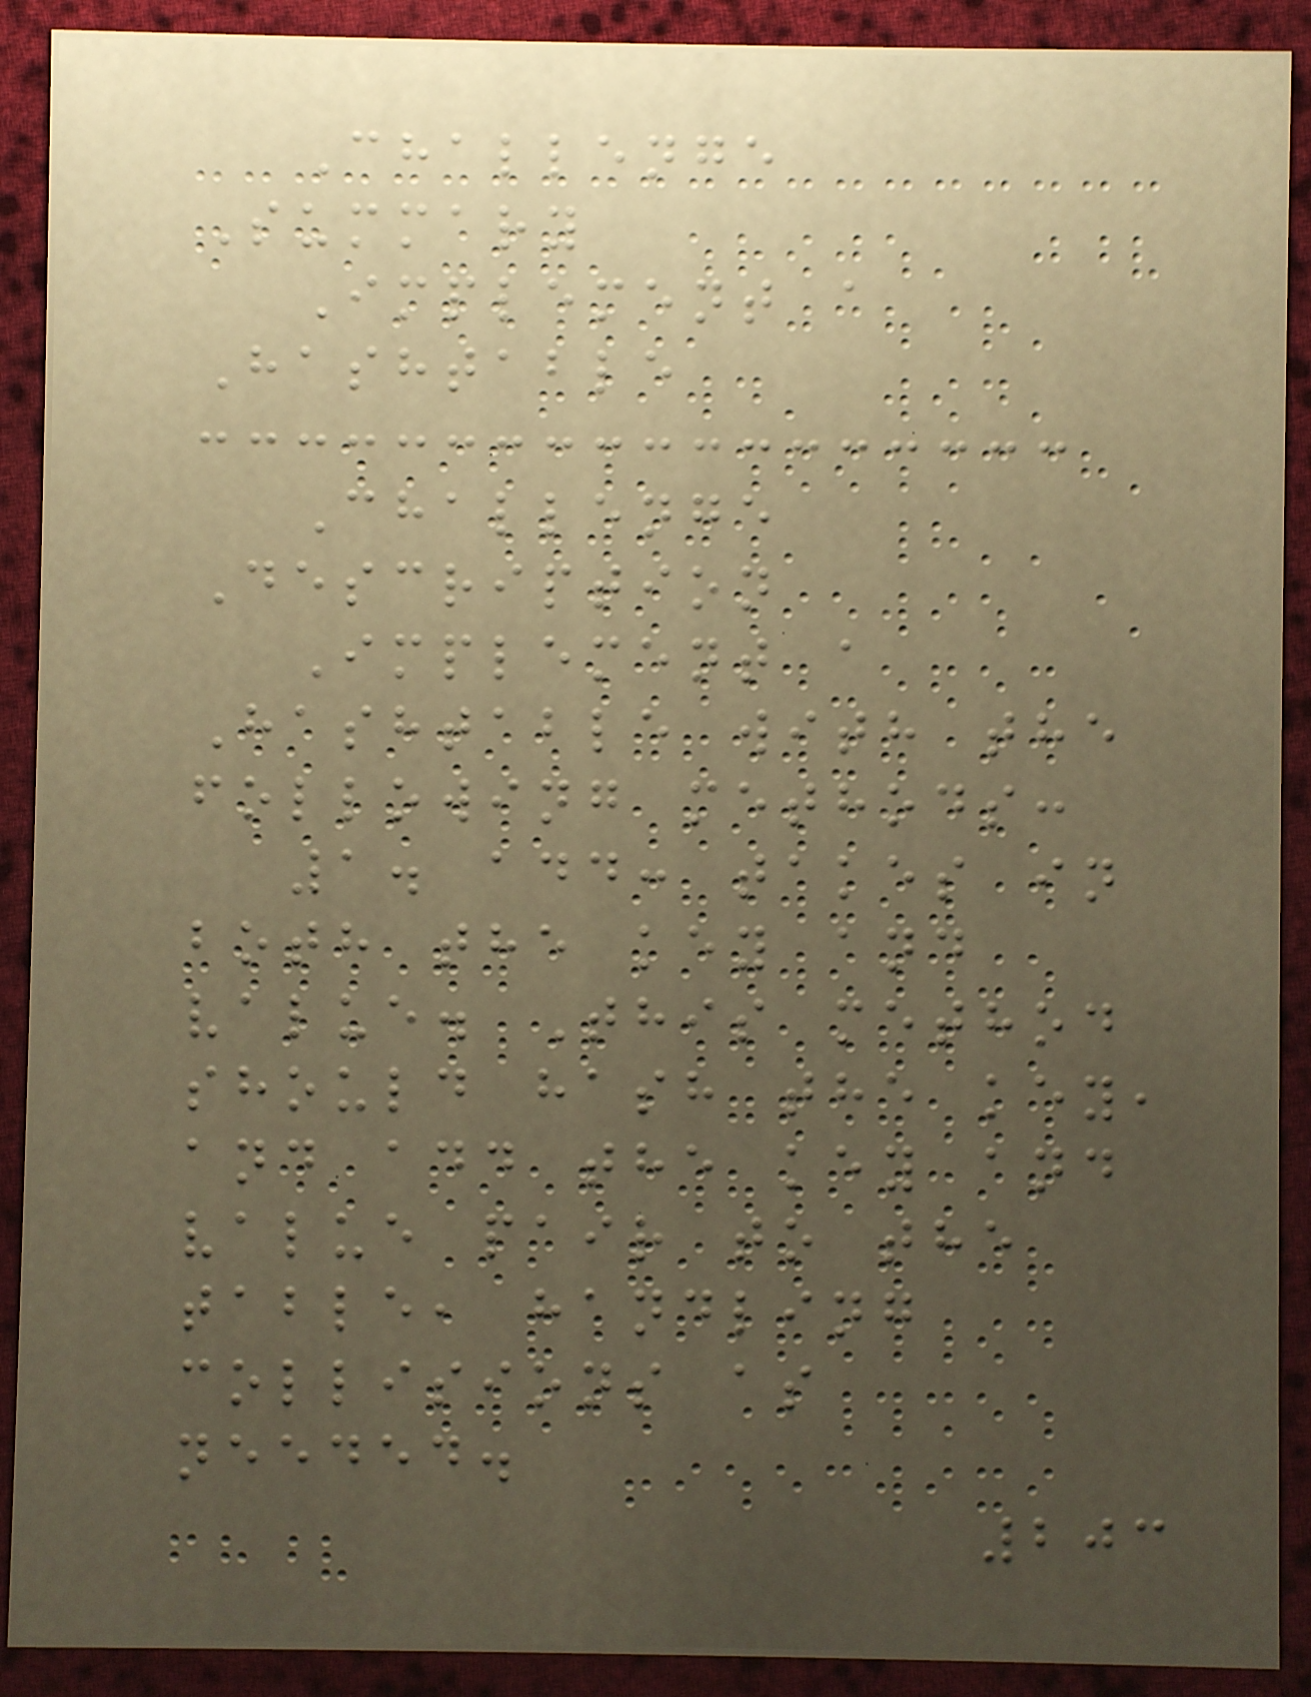Challenge
Summary
Implement a
Hashtable
Challenge
Description
Implement a
Hashtable with the
following methods:
1. add: takes in
both the key and
value. This method
should hash the key,
and add the key and
value pair to the
table, handling
collisions as
needed.
203
